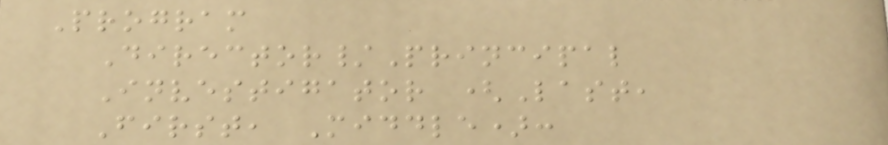Program
Director/Principal
Investigator (Last,
First, Middle):
